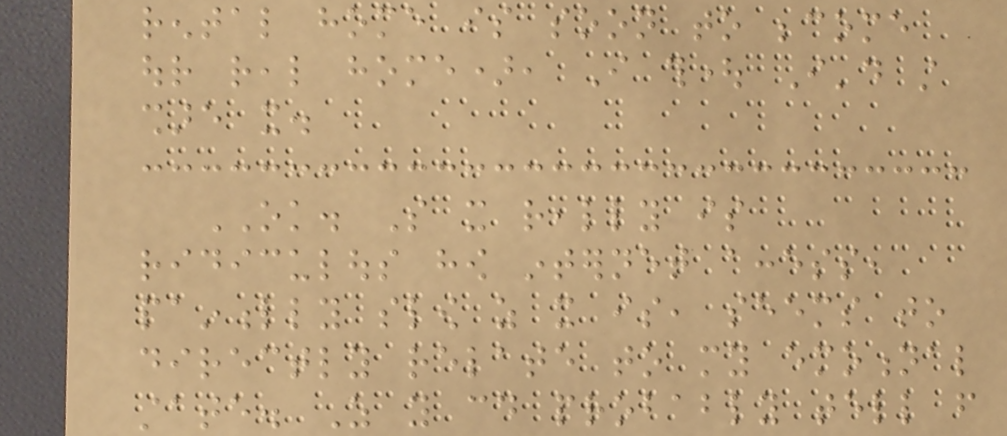rental home is soon to become
our real home), I thought I'd still
share it.
OK. So it really is
ridiculous how internet access,
painfully slow as it is, seems to
directly relate to my emotional
state. As you could probably tell from
